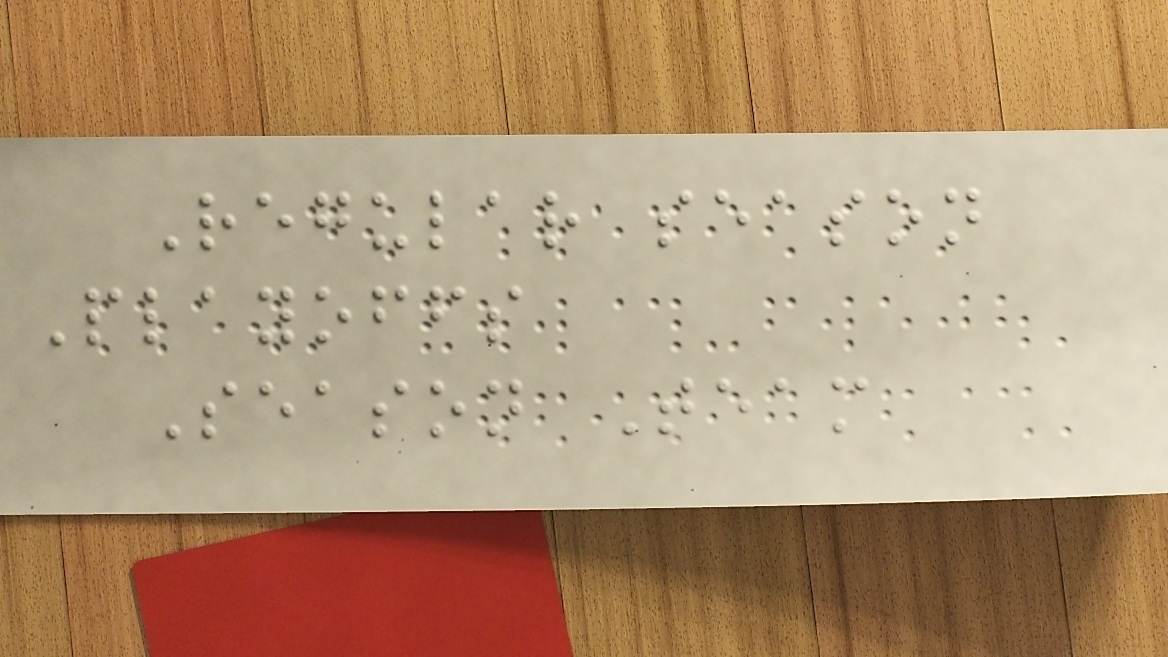Regular season
Playoffs
Season Team
